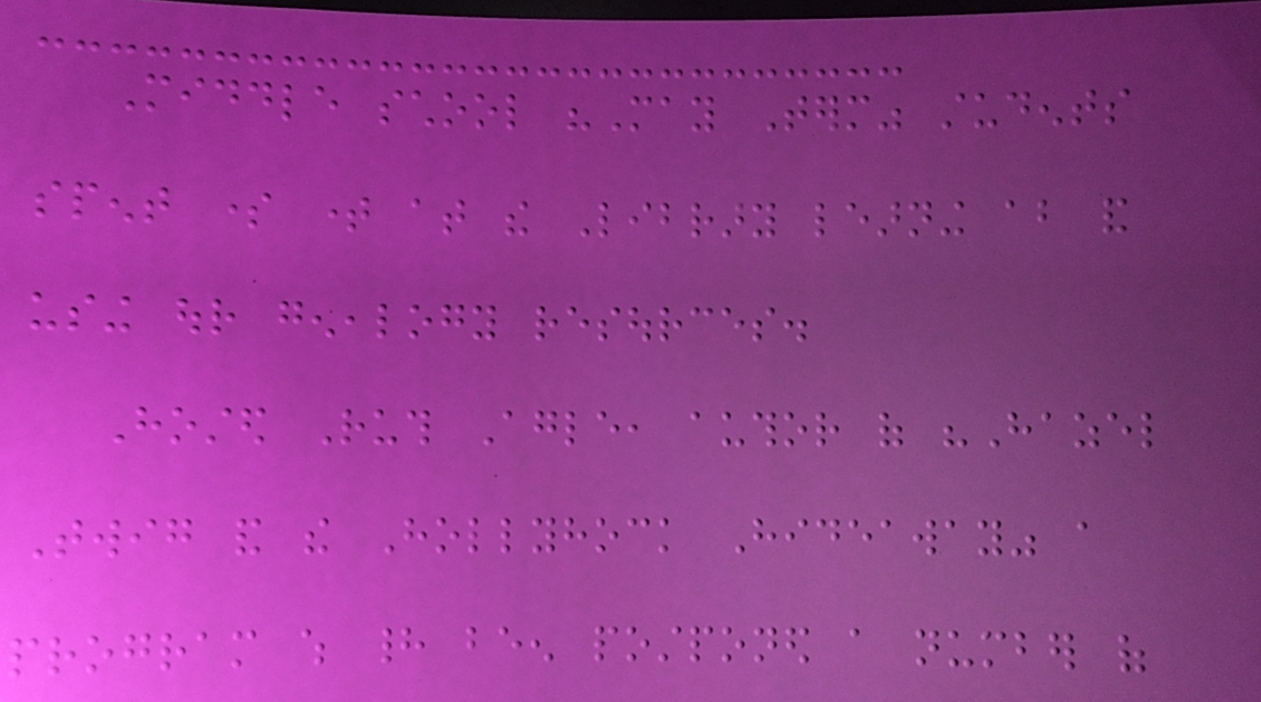Middle school "May Term" students
spent some time at the Library learning about and
using our genealogy resources.
Hosted Ruth Agle, author of "Hazel
Twig and the Hollyhock Hideaway" a
program which had been postponed a number of
